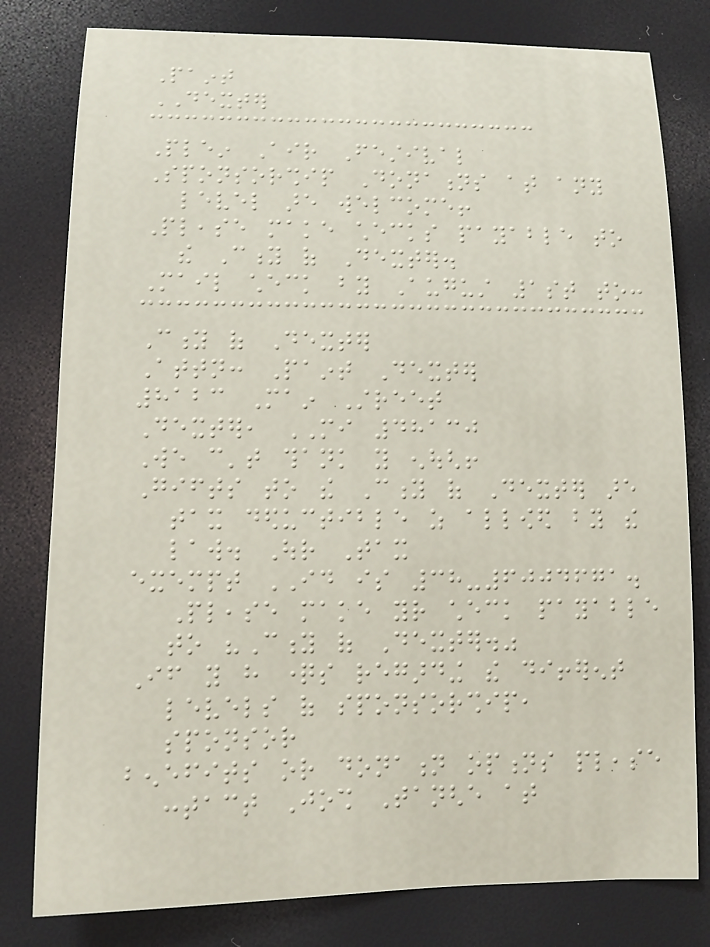Paint
DEXTER
Plein Air Festival
Sponsorship Donations at any
level are welcome!
Please make checks payable to
the City of Dexter.
Mail check by August 1st to:
City of Dexter
Attn: Paint Dexter
8123 Main Street
Dexter, MI 48130
We can't thank you enough!
Gifts to the City of Dexter are
tax deductible as allowed by the
law. Our Tax
exempt ID is 38-6004671.
Please make your check payable
to "City of Dexter."
If you have questions regarding the different
levels of sponsorship,
sponsor
benefits or donation options please
contact Josh Tanghe at
